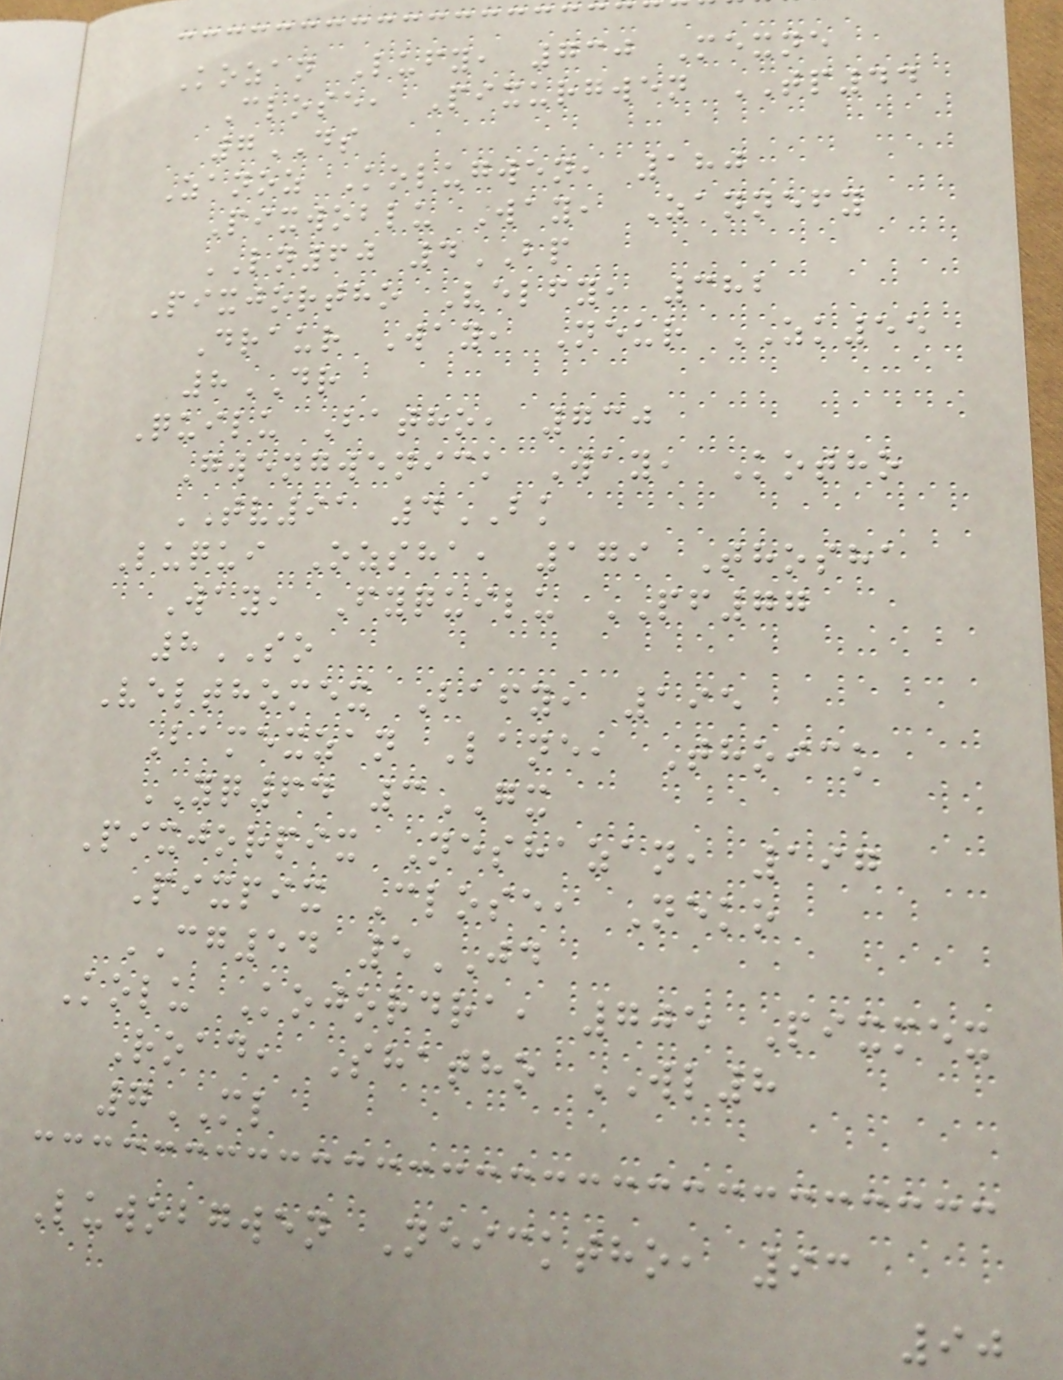Kozan Lufy, 730 Mexne
Close, Pixurgwen TP44
7DS
Zanoz Kolugwen, 180
Pixwoblu Way, Zannefy
LN60 4BP
Pixjortho Velfy, 382
Draur Way, Neur ZK55
8DR
Quilu Batho, 730
Gwengwenick Way, Kotho
TV91 4BK
Luqui Ozsha, 179 Thosha
Way, Fyquilu PF77
8SO
Velthomex Bafy, 195
Bamexzan Lane, Thoick
YQ64 3GX
Pixjorpix Neshazan, 197
Pixpix Close, Neko
CG54 5JD
Kolu Kojordra, 705 Pixmex
Road, Shatho WL8
7ML
Luwobgwen Neicktho, 93
90
